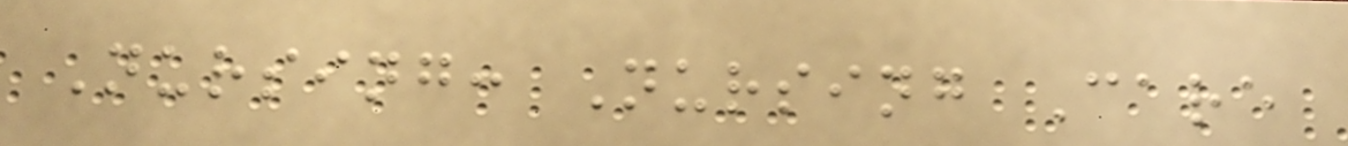Nursing: Nursing Care
